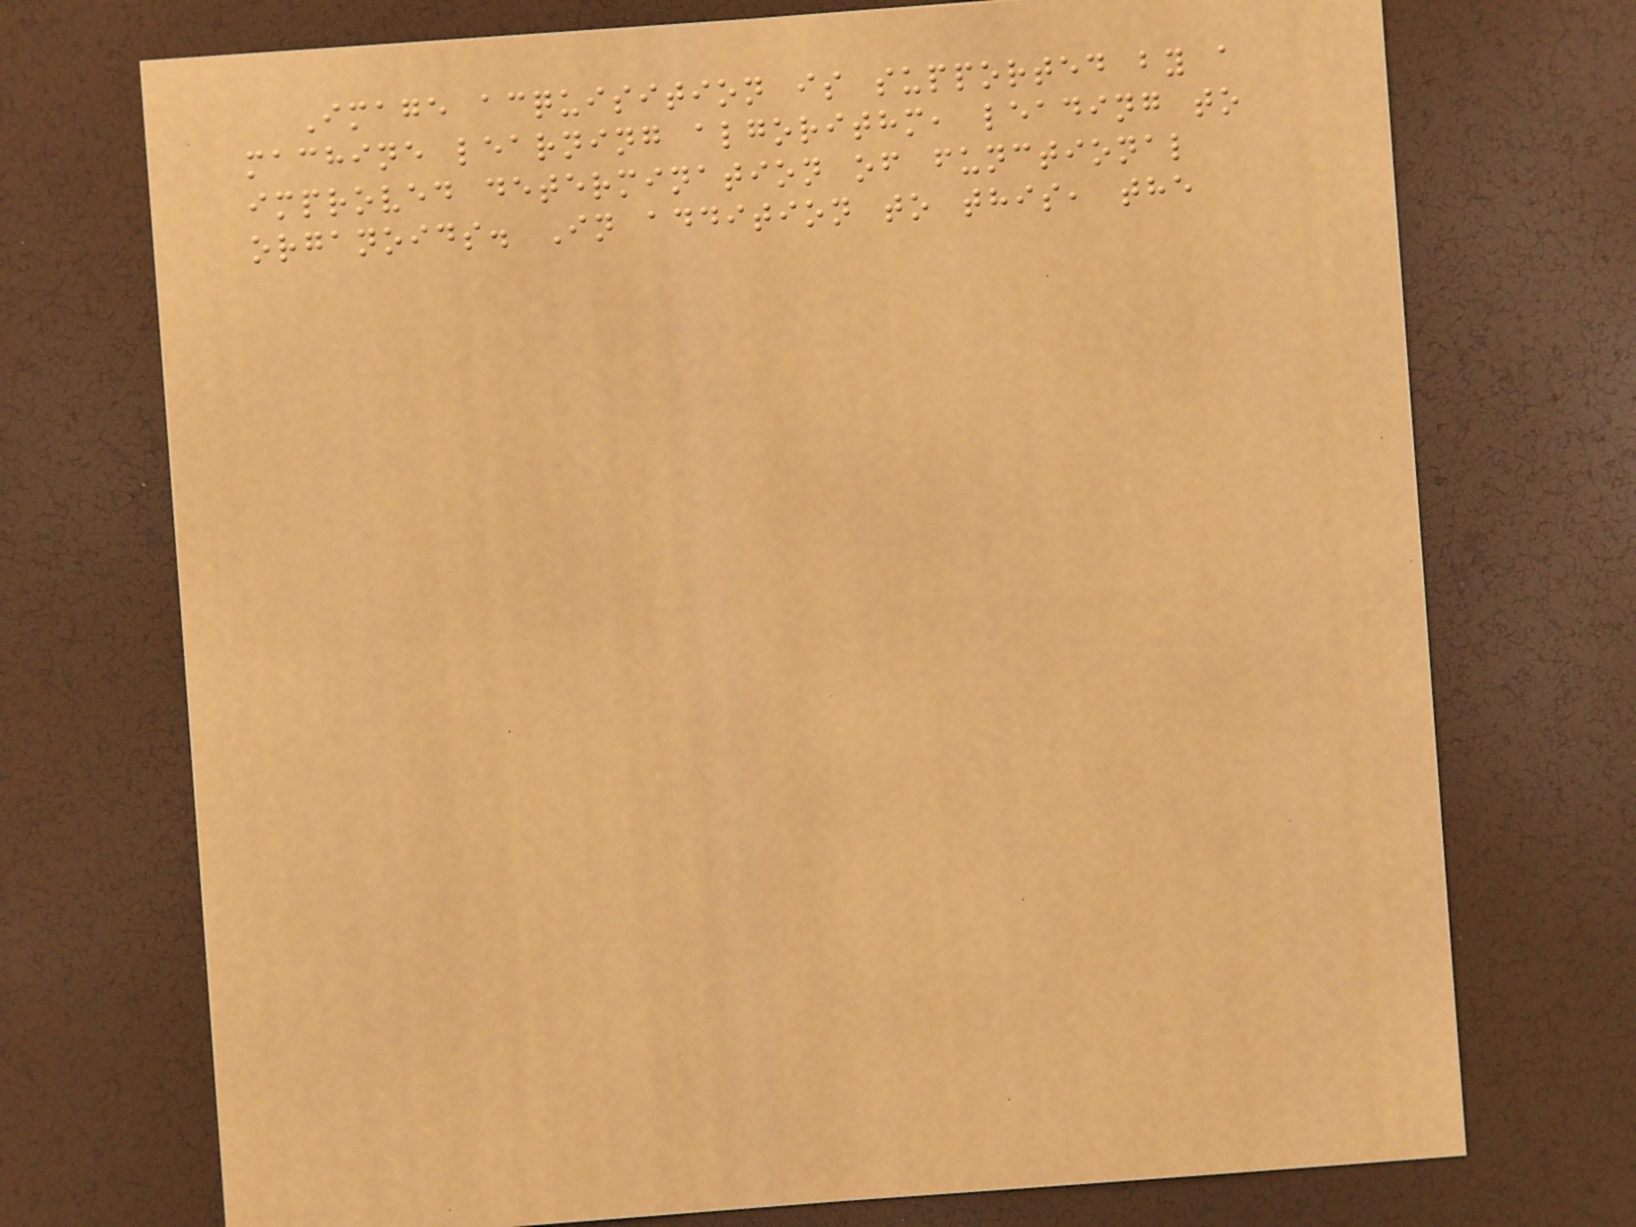Image acquisition is supported by a
machine learning algorithm, leading to
improved determination of functional
organoids. In addition to this, the
